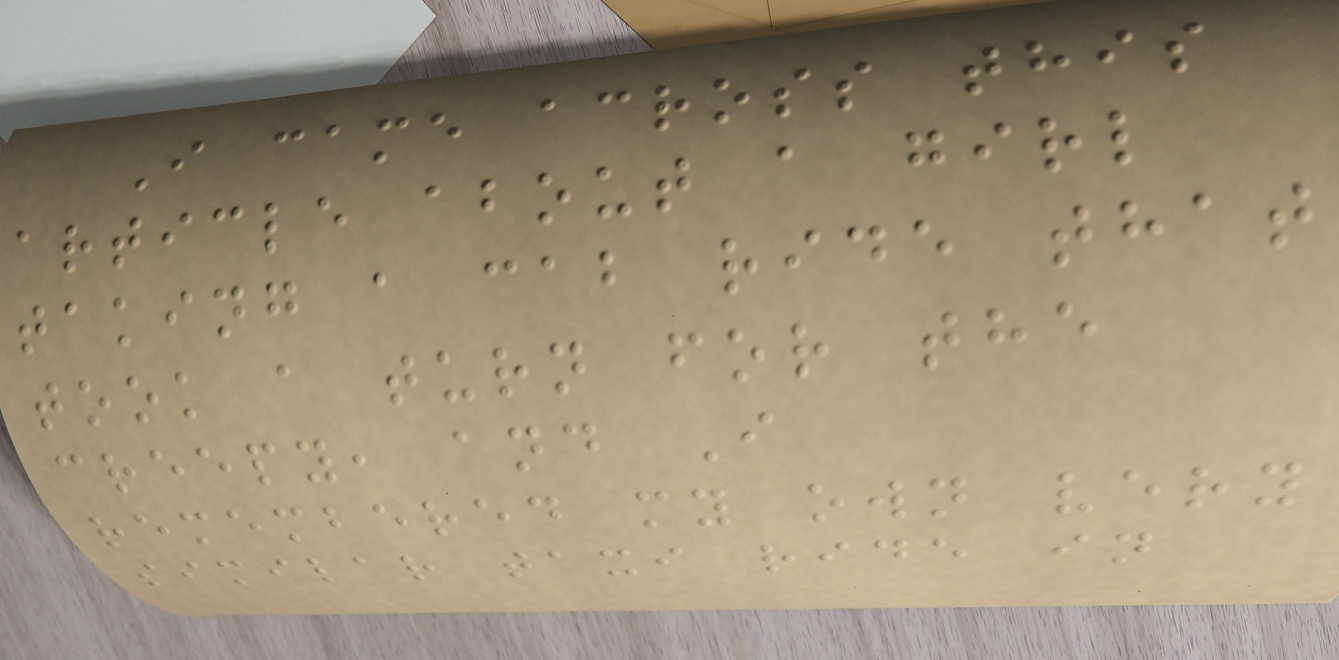I came across this
article about a girl
taking a cab ride that
took a turn for the
creepy, and I
remembered my own very
similar taxi ride in
